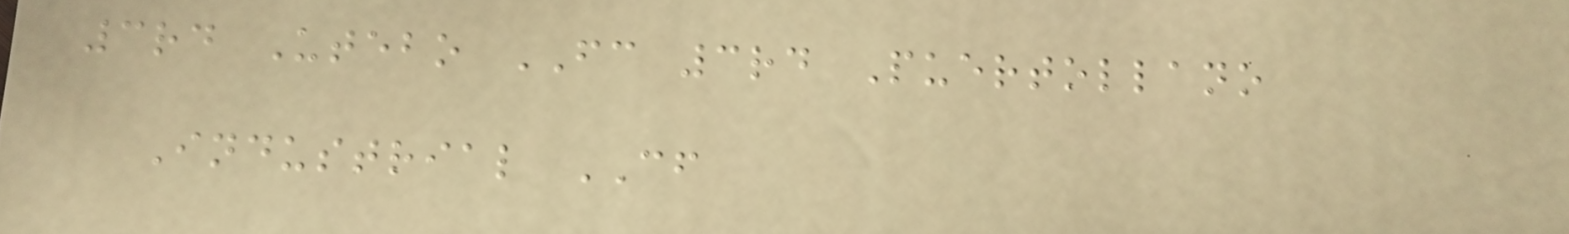3rd Utebo FC 3rd Puertollano
Industrial CF
